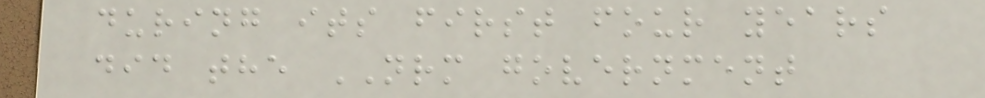during its first four years
did the NRM government
